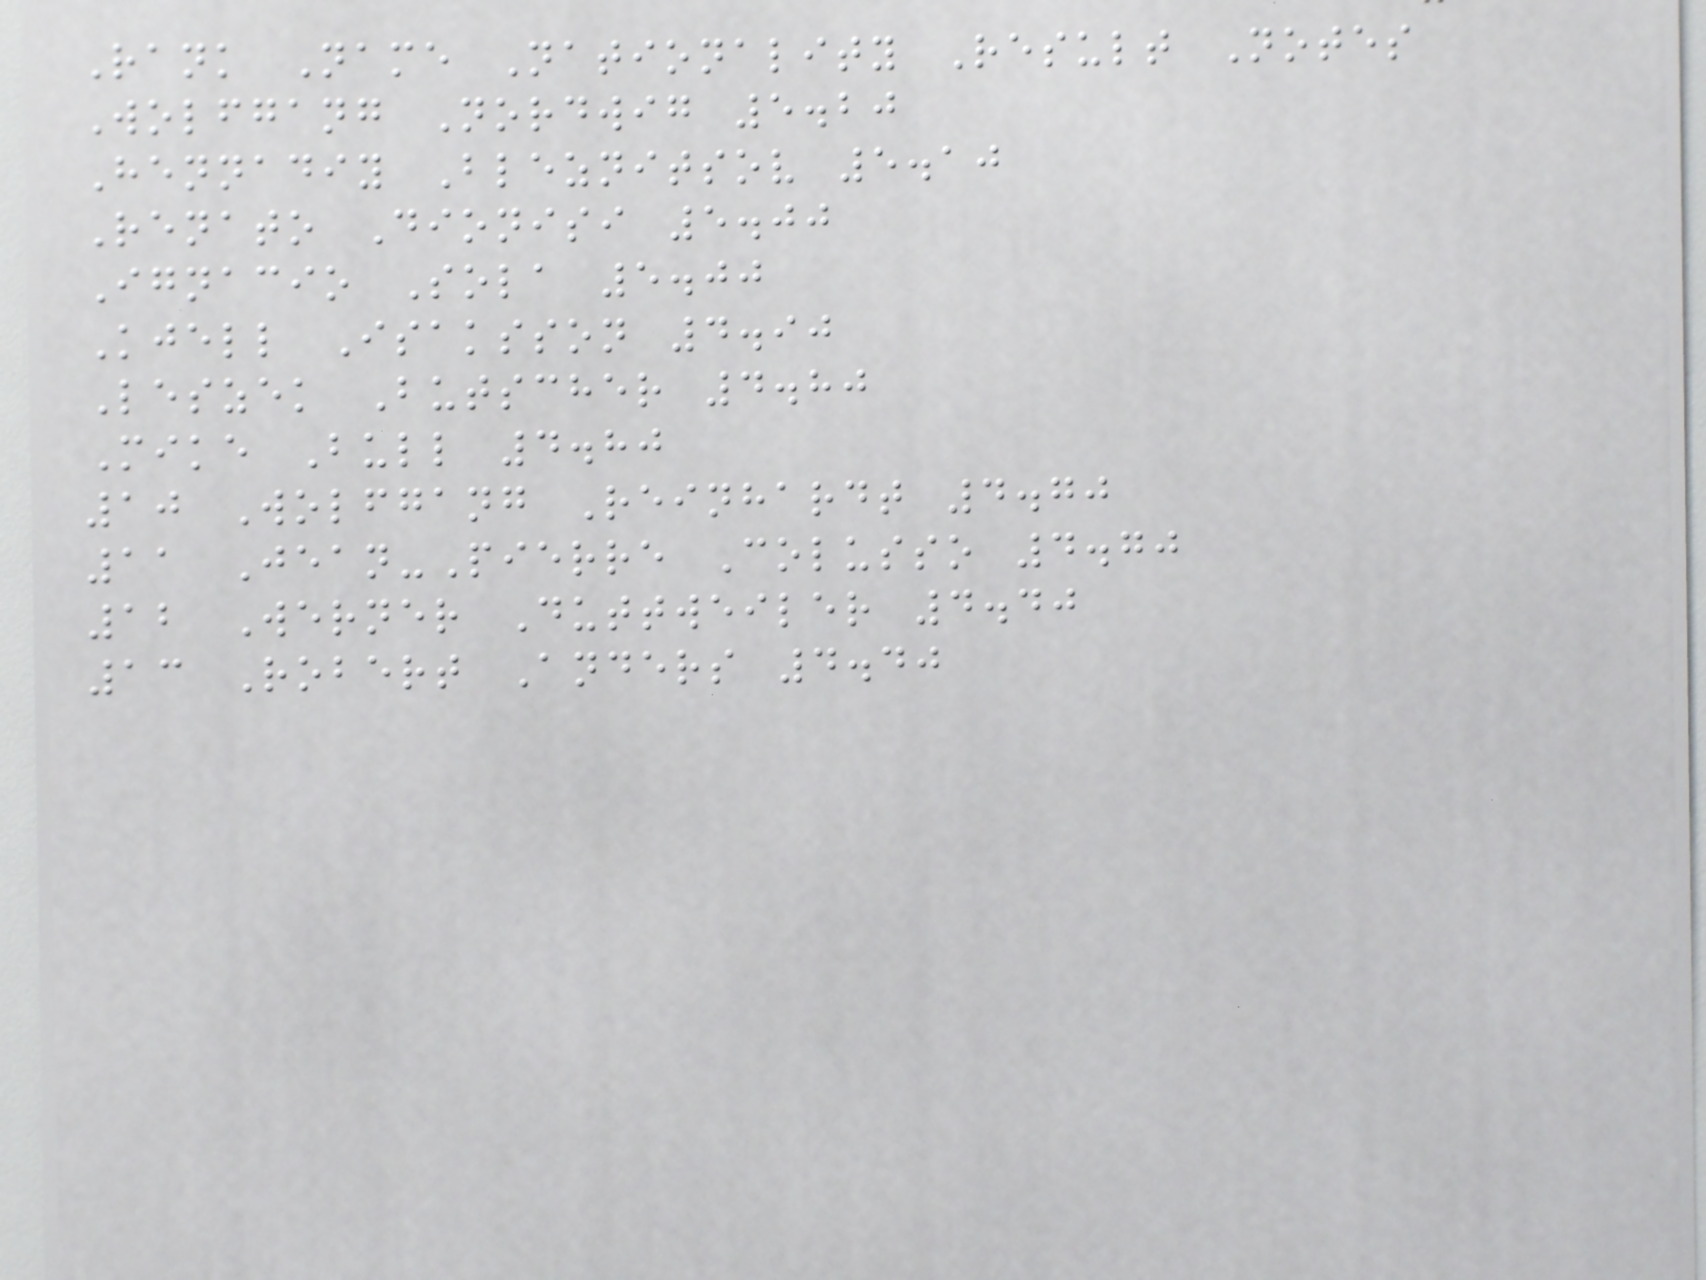Rank Name Nationality Result Notes
Wolfgang Nordwig 5.20
Hennadiy Bleznitsov 5.10
Renato Dionisi 5.00
Ignacio Sola 5.00
Kjell Isaksson 4.90
Leszek Butscher 4.80
Mike Bull 4.80
10 Wolfgang Reinhardt 4.70
11 Jean-Pierre Colusso 4.70
12 Werner Duttweiler 4.40
13 Robert Anders 4.40
